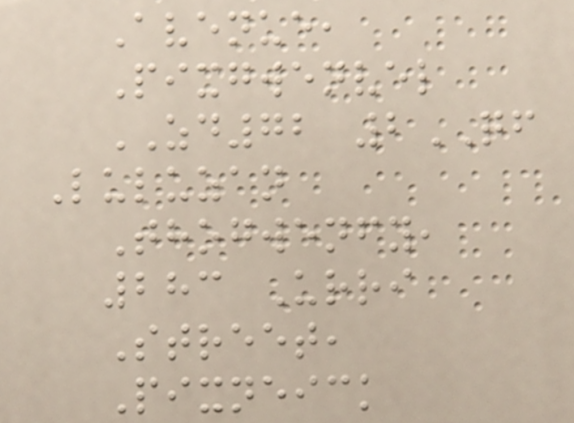Avenue,
Pixgwenvel
ZD72 2QF
Luluzan
Thogwenfy,
283 Urri
Street,
Pixneick
